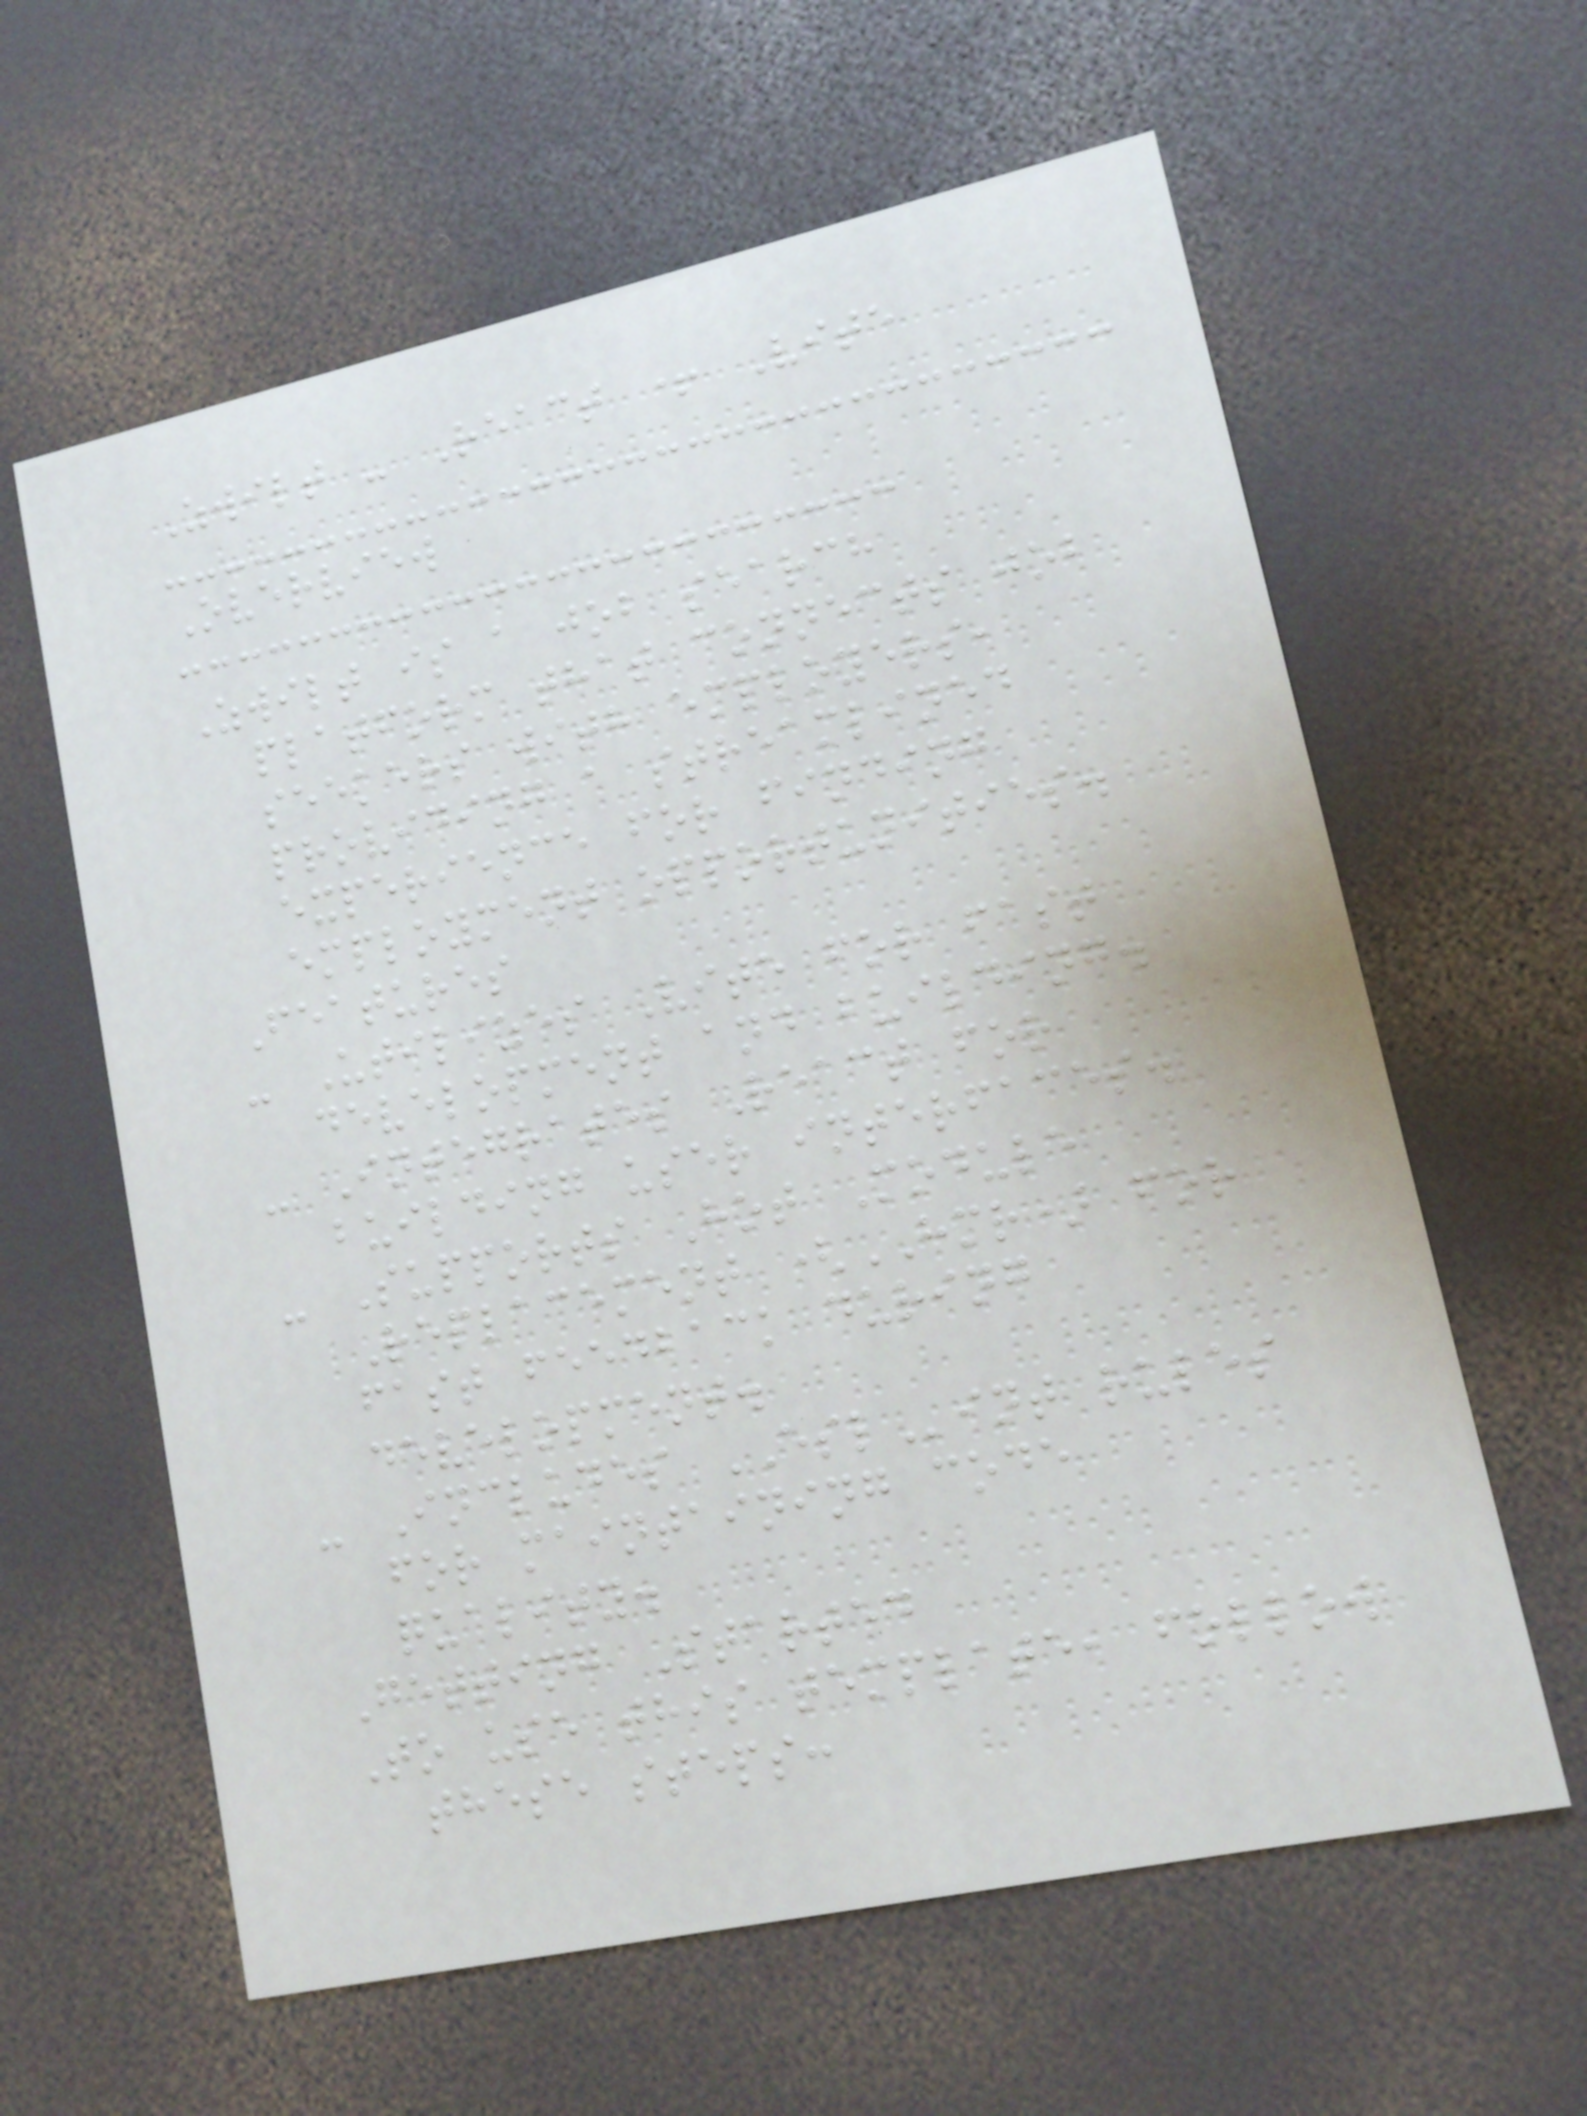Zwilt - React + Vite
Overview
Zwilt is a job search
platform that connects job
seekers with employers,
providing a streamlined
experience for finding
employment opportunities.
Features
- Utilizes Vite for fast
development and building.
- Integrates React for
building user interfaces.
- Supports Hot Module
Replacement (HMR) for
fast feedback during
development.
- Includes ESLint rules
for maintaining code
quality.
Getting Started
To use this template, follow
these steps:
